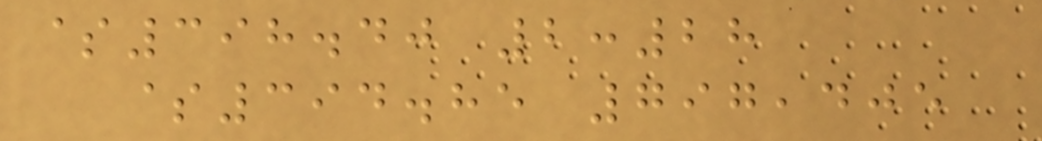$398.40 2:28
$394.85 797,405
